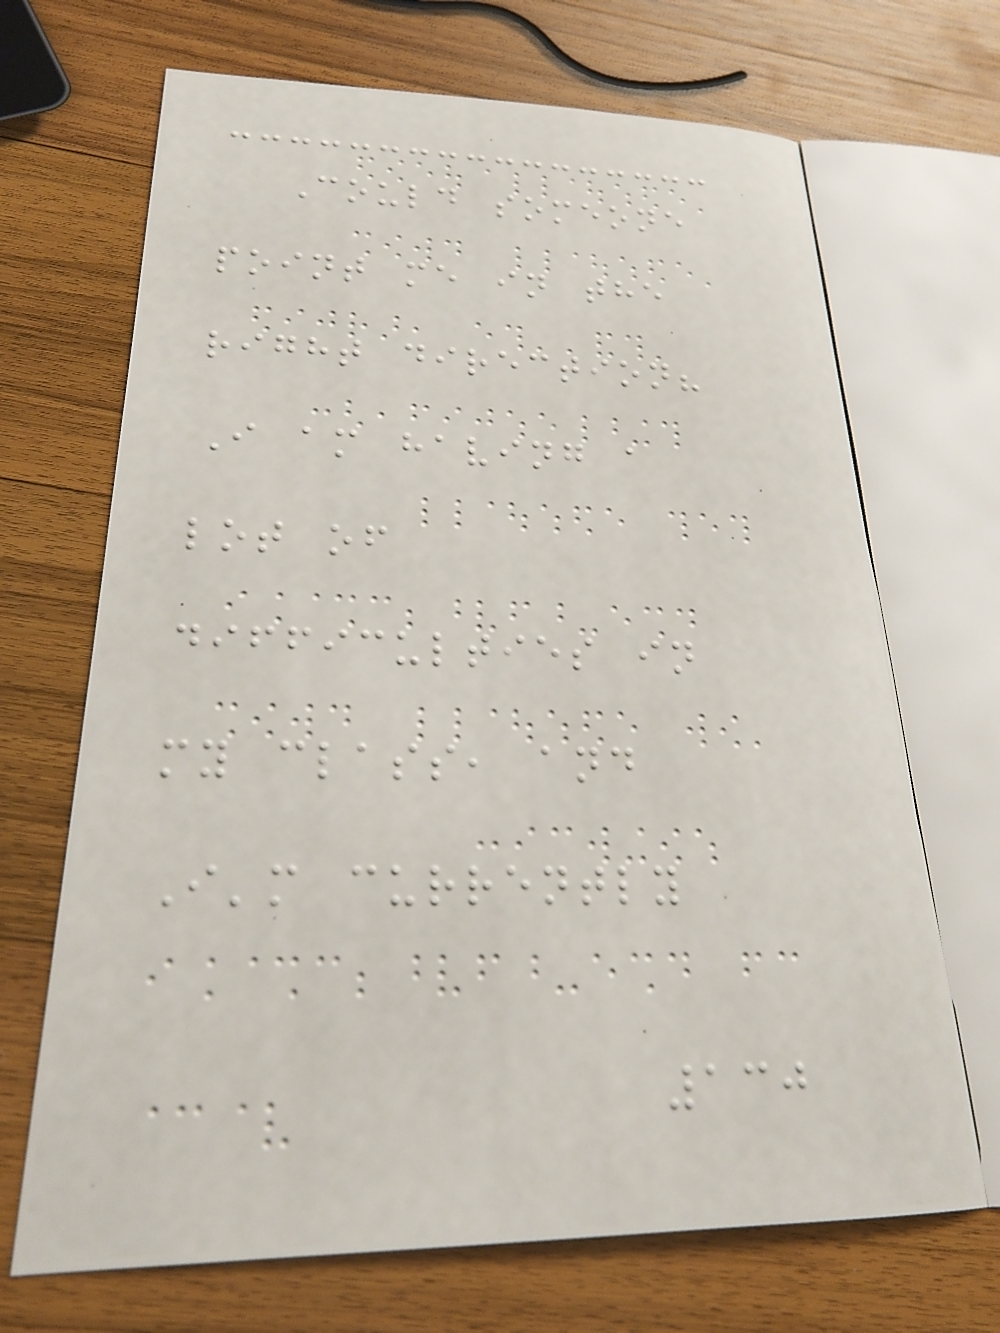Could someone
point me in the
right direction?
I am having a
lot of
difficulties in
my class, and
I'm currently
130
